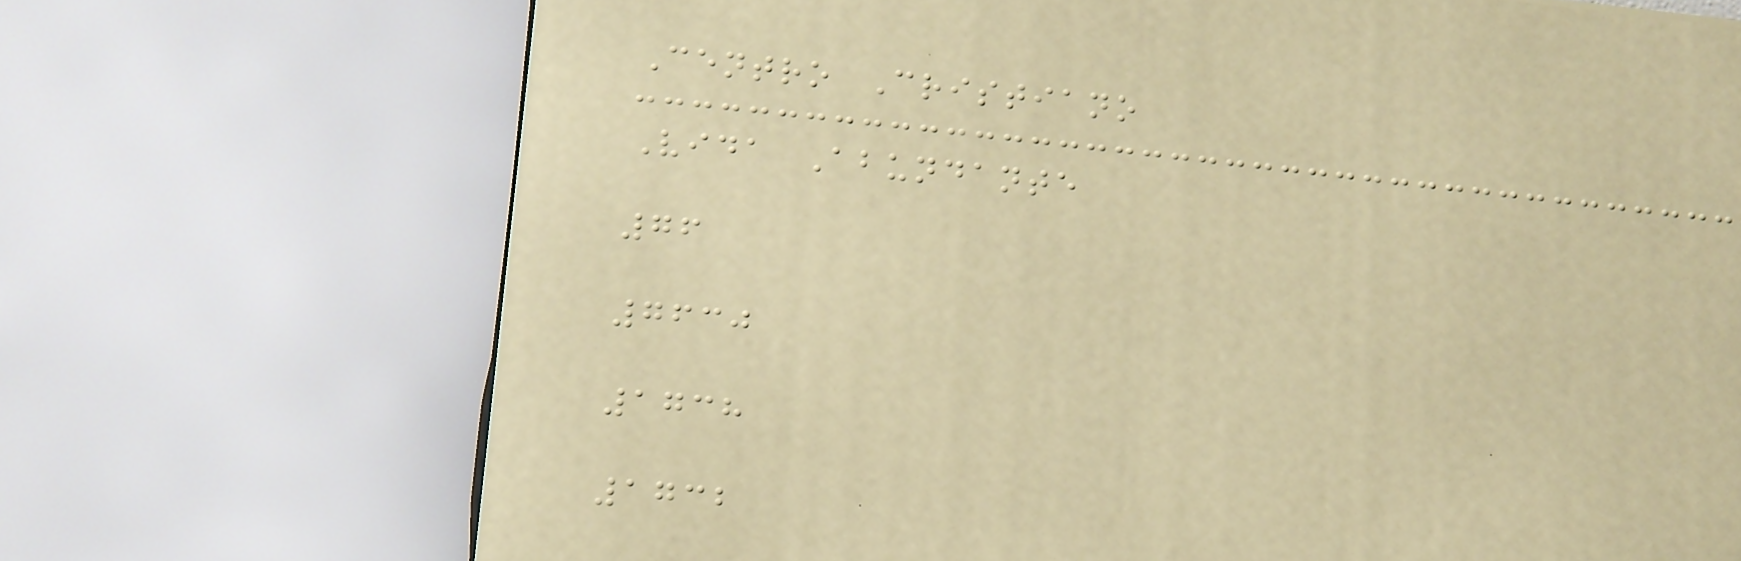Centro Cristiano
Vida Abundante
76
7630
1738
1732
